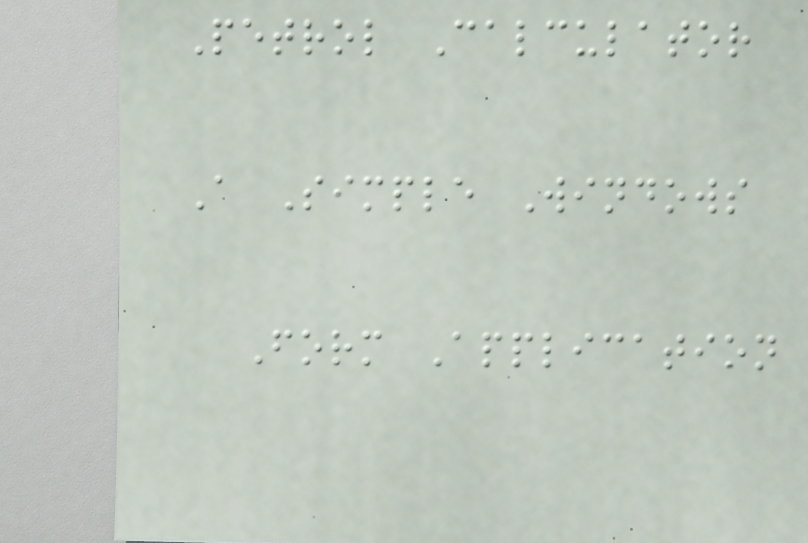Petrol Calculator
A Simple Windows
Form Application
